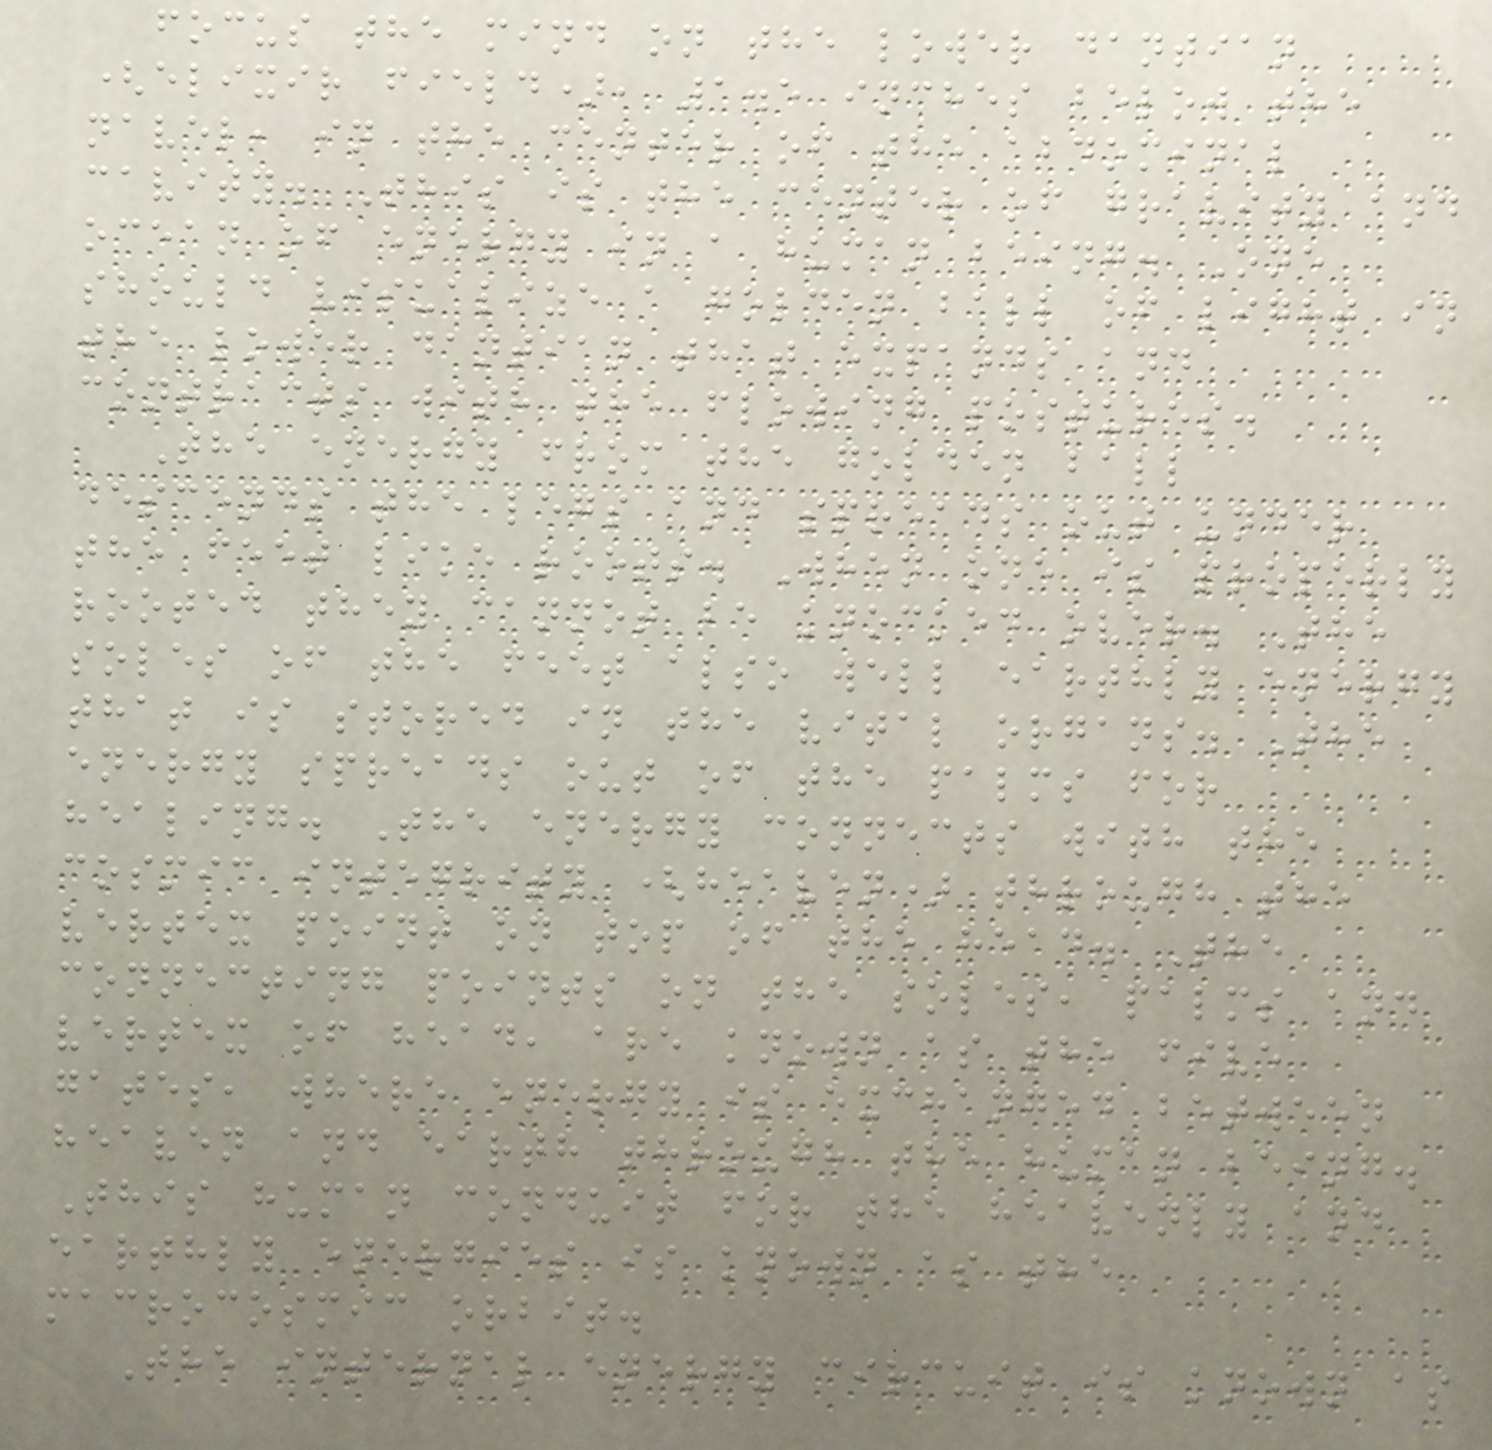focus the mind on the lower dantian
(elixir field), 1.5 inches below the
navel, in the center of the abdominal
cavity. This is the center of gravity and
ocean of energy in a human being. One
should visualize a golden ball of light in
the lower dantian that expands and
contracts with the flowing postures.
The energy from the golden ball
descends the legs and spreads out under
the feet like roots. When one is properly
rooted they cannot be knocked over. The
soles of the feet also well earthly energy
that is stored in the vital organs. The
energy spreads out of the palms for
healing. The energy connects with the
cosmic integrity (heaven) through the
vertex point on top of the head. The
connecting points on the soles, palms and
vertex of head, are known as the five
gates, where energy is exchanged between
heaven and earth through the human being.
This human conduit for the heavenly and
earthly energies is known as the
macrocosmic orbit.
The internal energy circuit is known as
